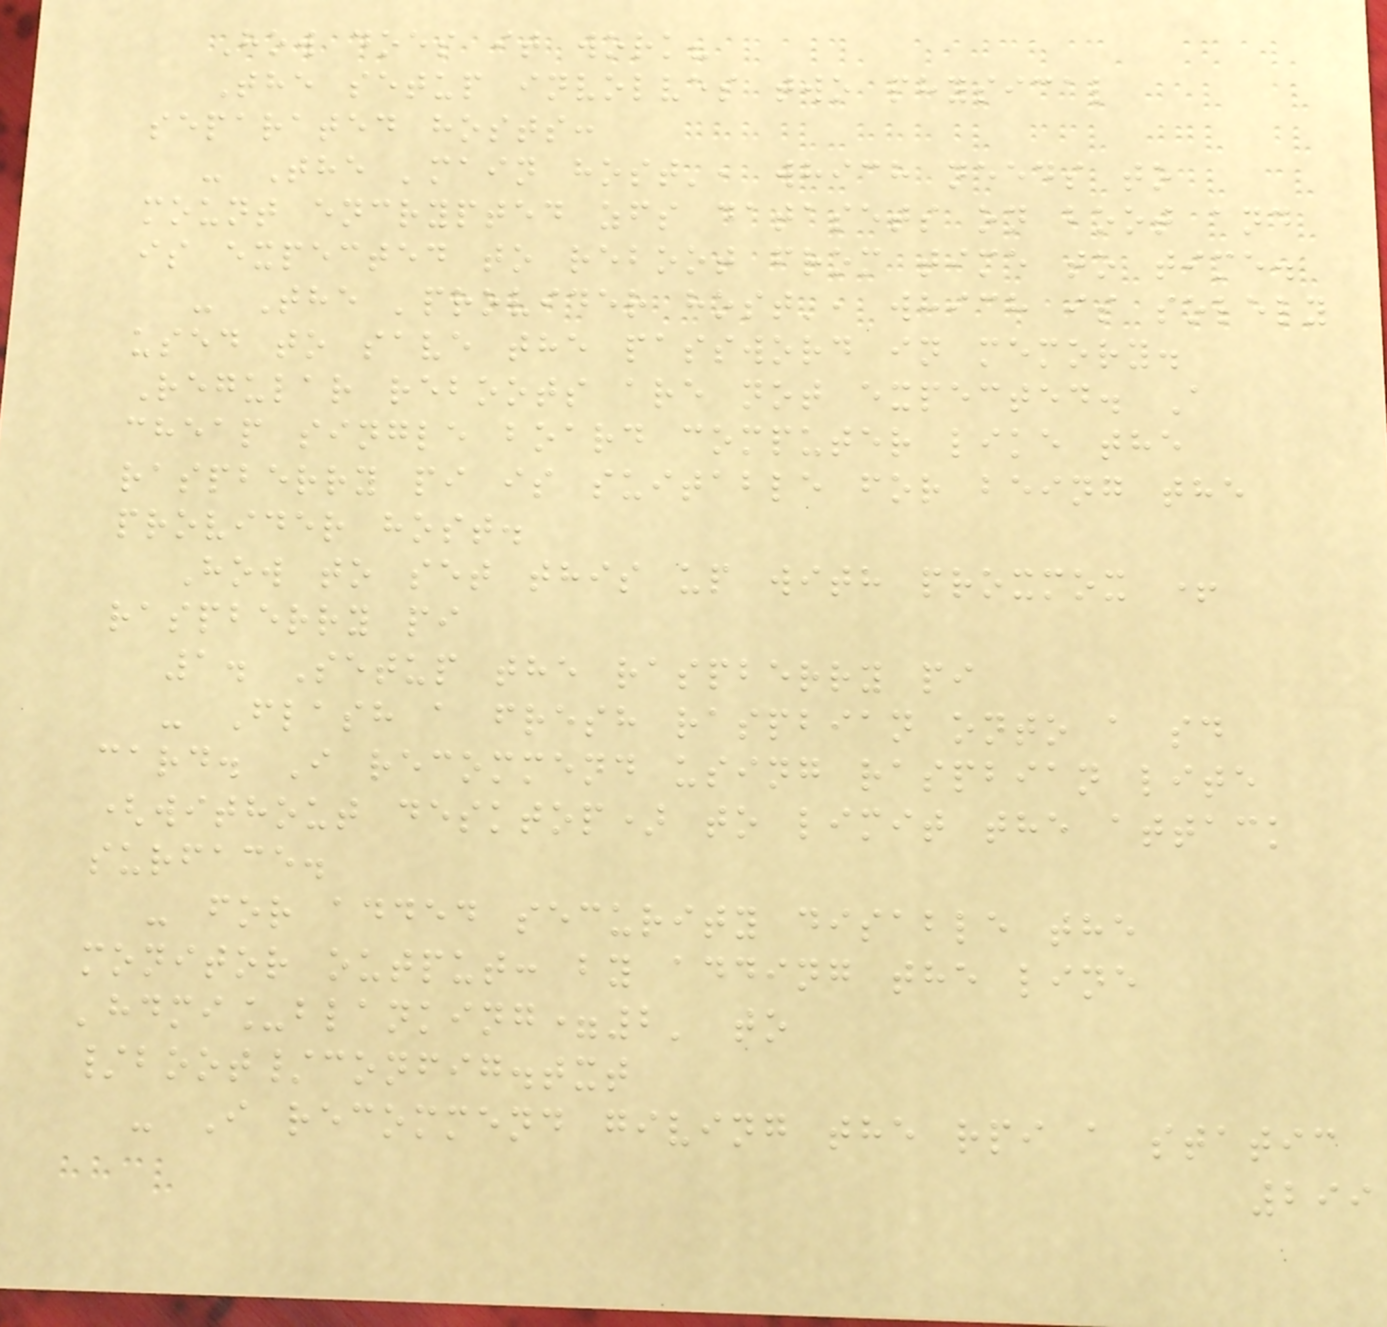How does it work?
The setup involves two physical
separated hosts:
- The 'main host', which needs to
mount encrypted zfs datasets on boot and
is expected to reboot from time to time.
- The 'provider host', which is solely
used to save the password in memory.
Regular reboots are not expected. A
cheap single board computer like the
raspberry pi is suitable for being the
provider host.
How to set this up with proxmox +
raspberry pi
1. Setup the raspberry pi
- Flash a fresh raspbian onto a sd
card. I recommend using raspbian lite
(without desktop) to limit the attack
surface.
- for added security disable the
monitor output: by adding the line
'hdmi_blanking=2' to
/boot/config.txt
- I recommend giving the rpi a static
299
